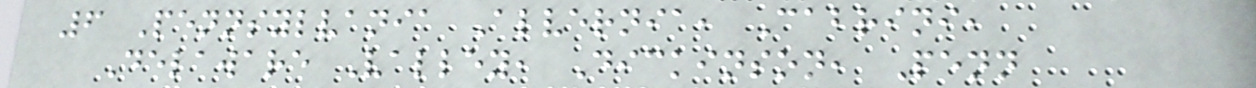6 Pennsylvania Alvernia, Cabrini,
Delaware Valley, Dickinson, Penn
